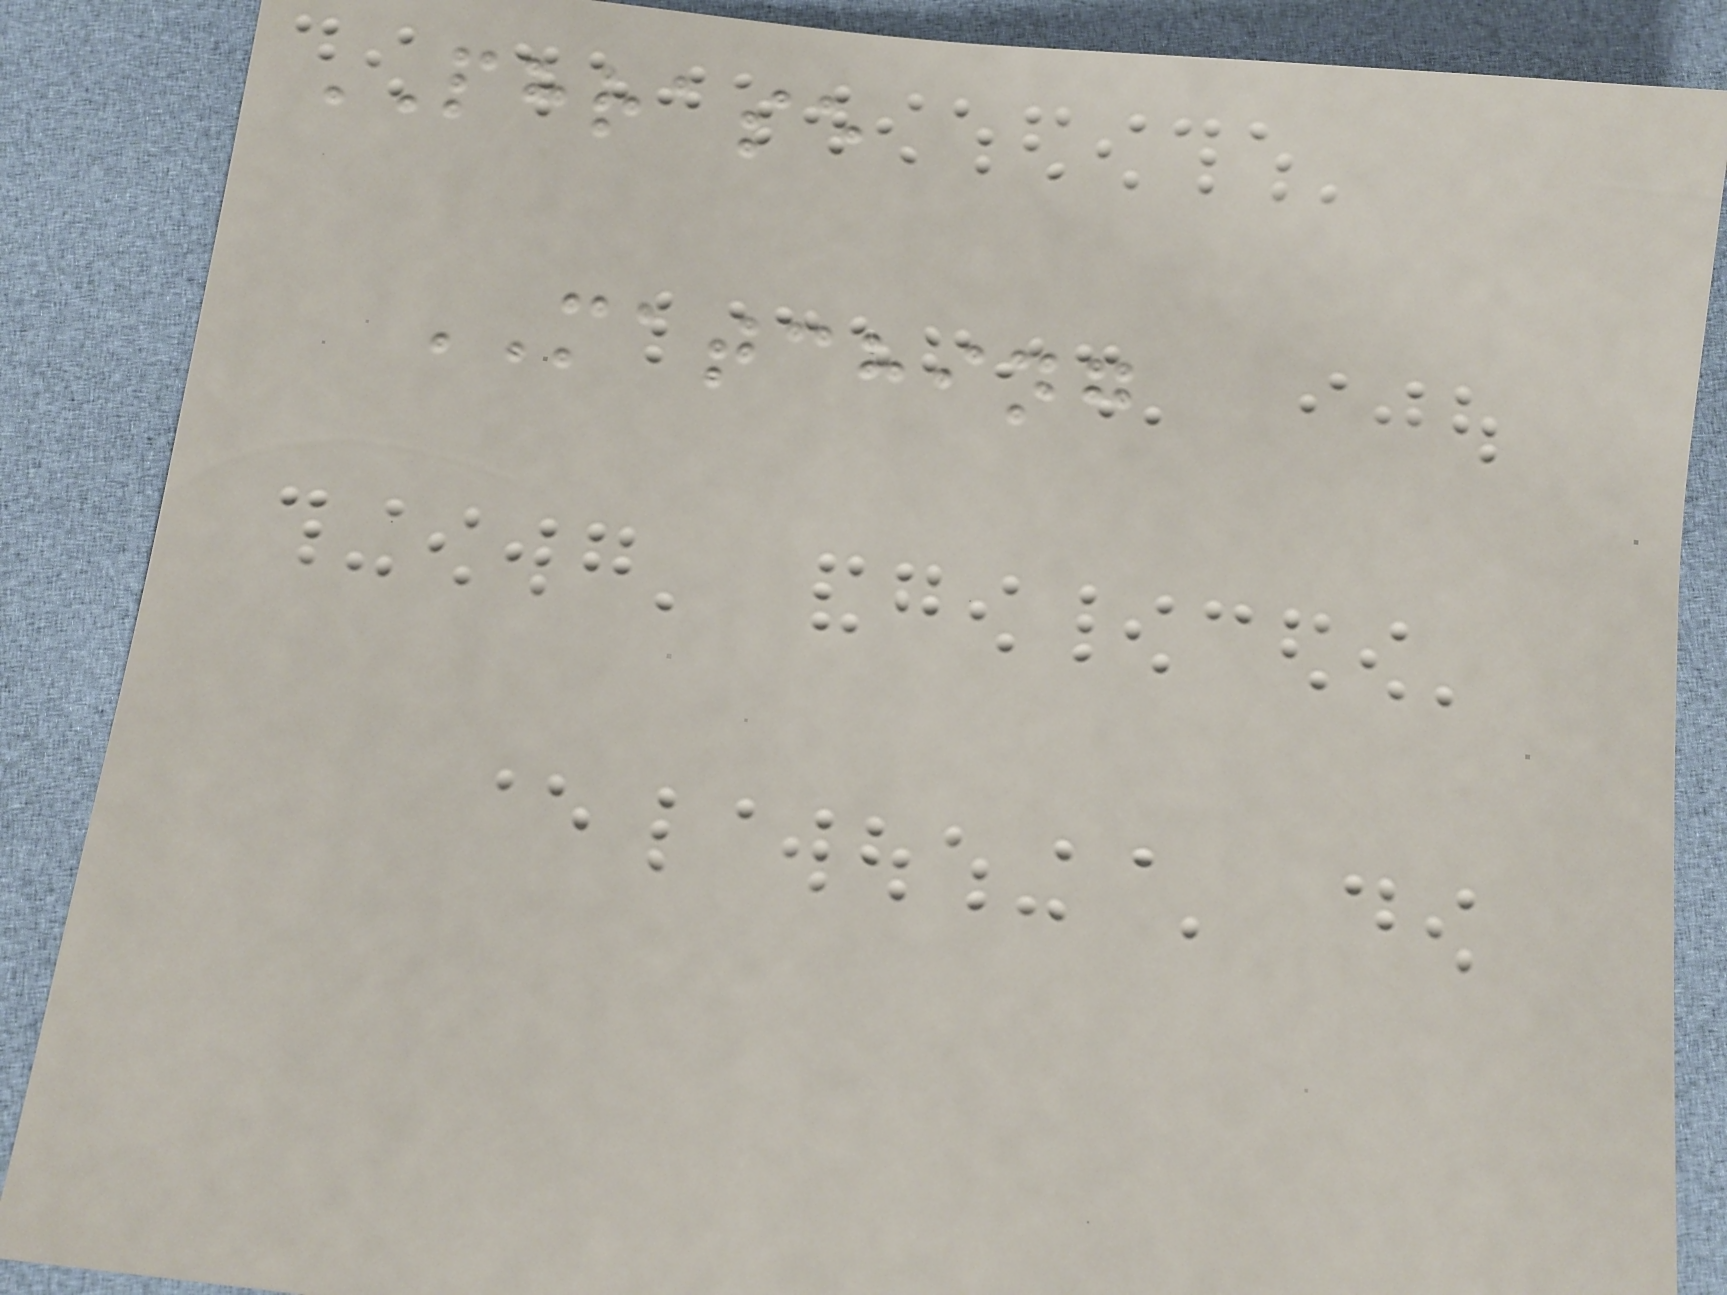PHRASE
MATCHING
